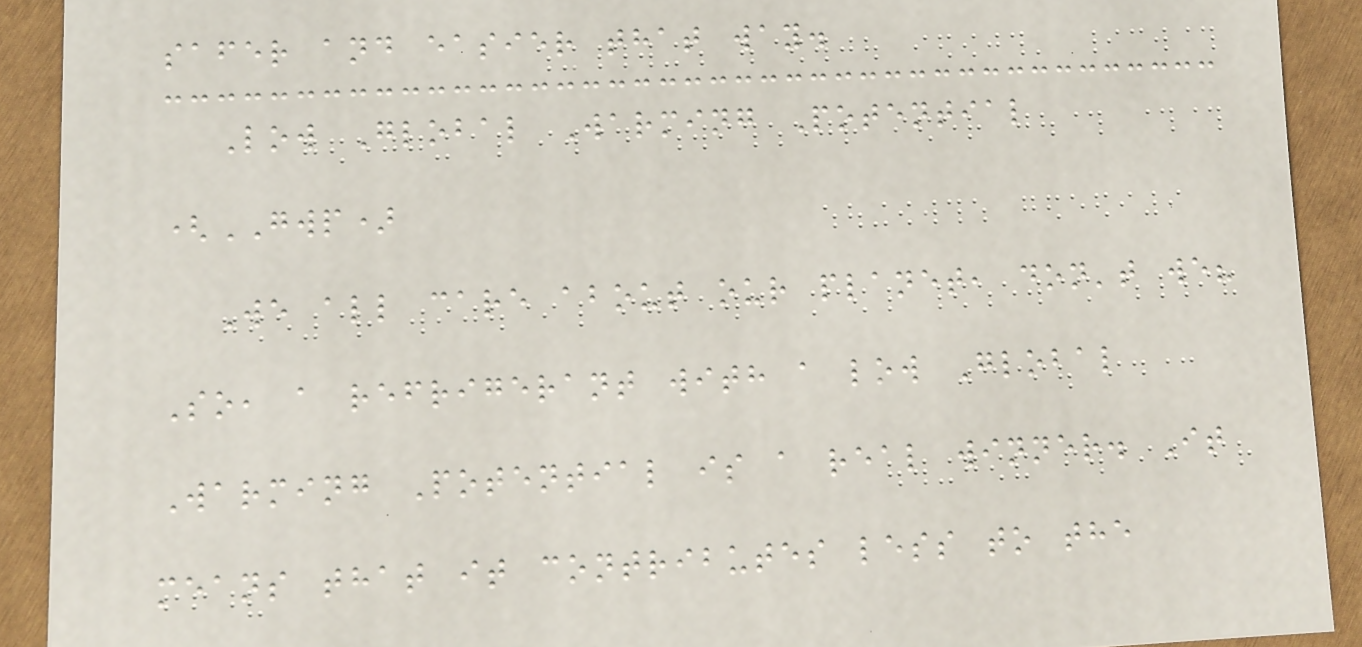safer and easier that way.
Low Global Warming Potential
(GWP)
We all care about our planet, don't we?
So, a refrigerant with a low Global
Warming Potential is a real winner. It
means that it contributes less to the
